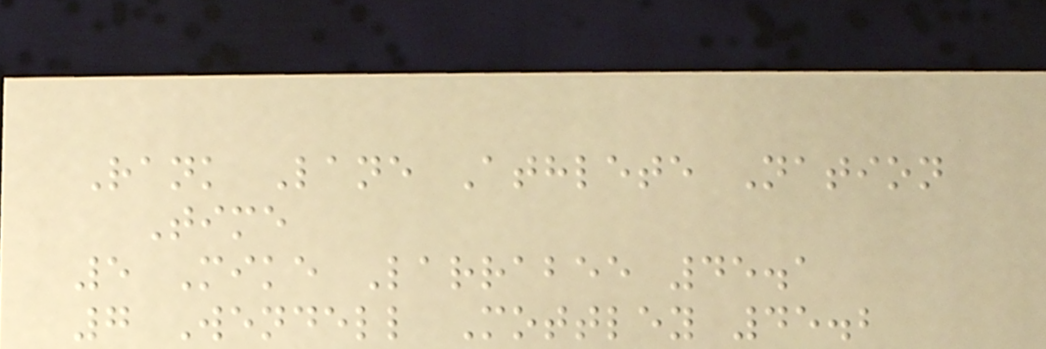Rank Lane Athlete Nation
Time
5 Mike Larrabee 45.1
7 Wendell Mottley 45.2
